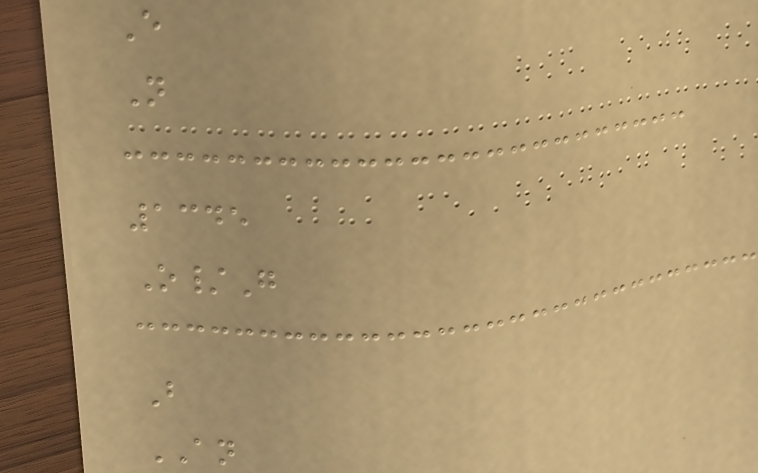E
N
1345
O/G
B
AN
